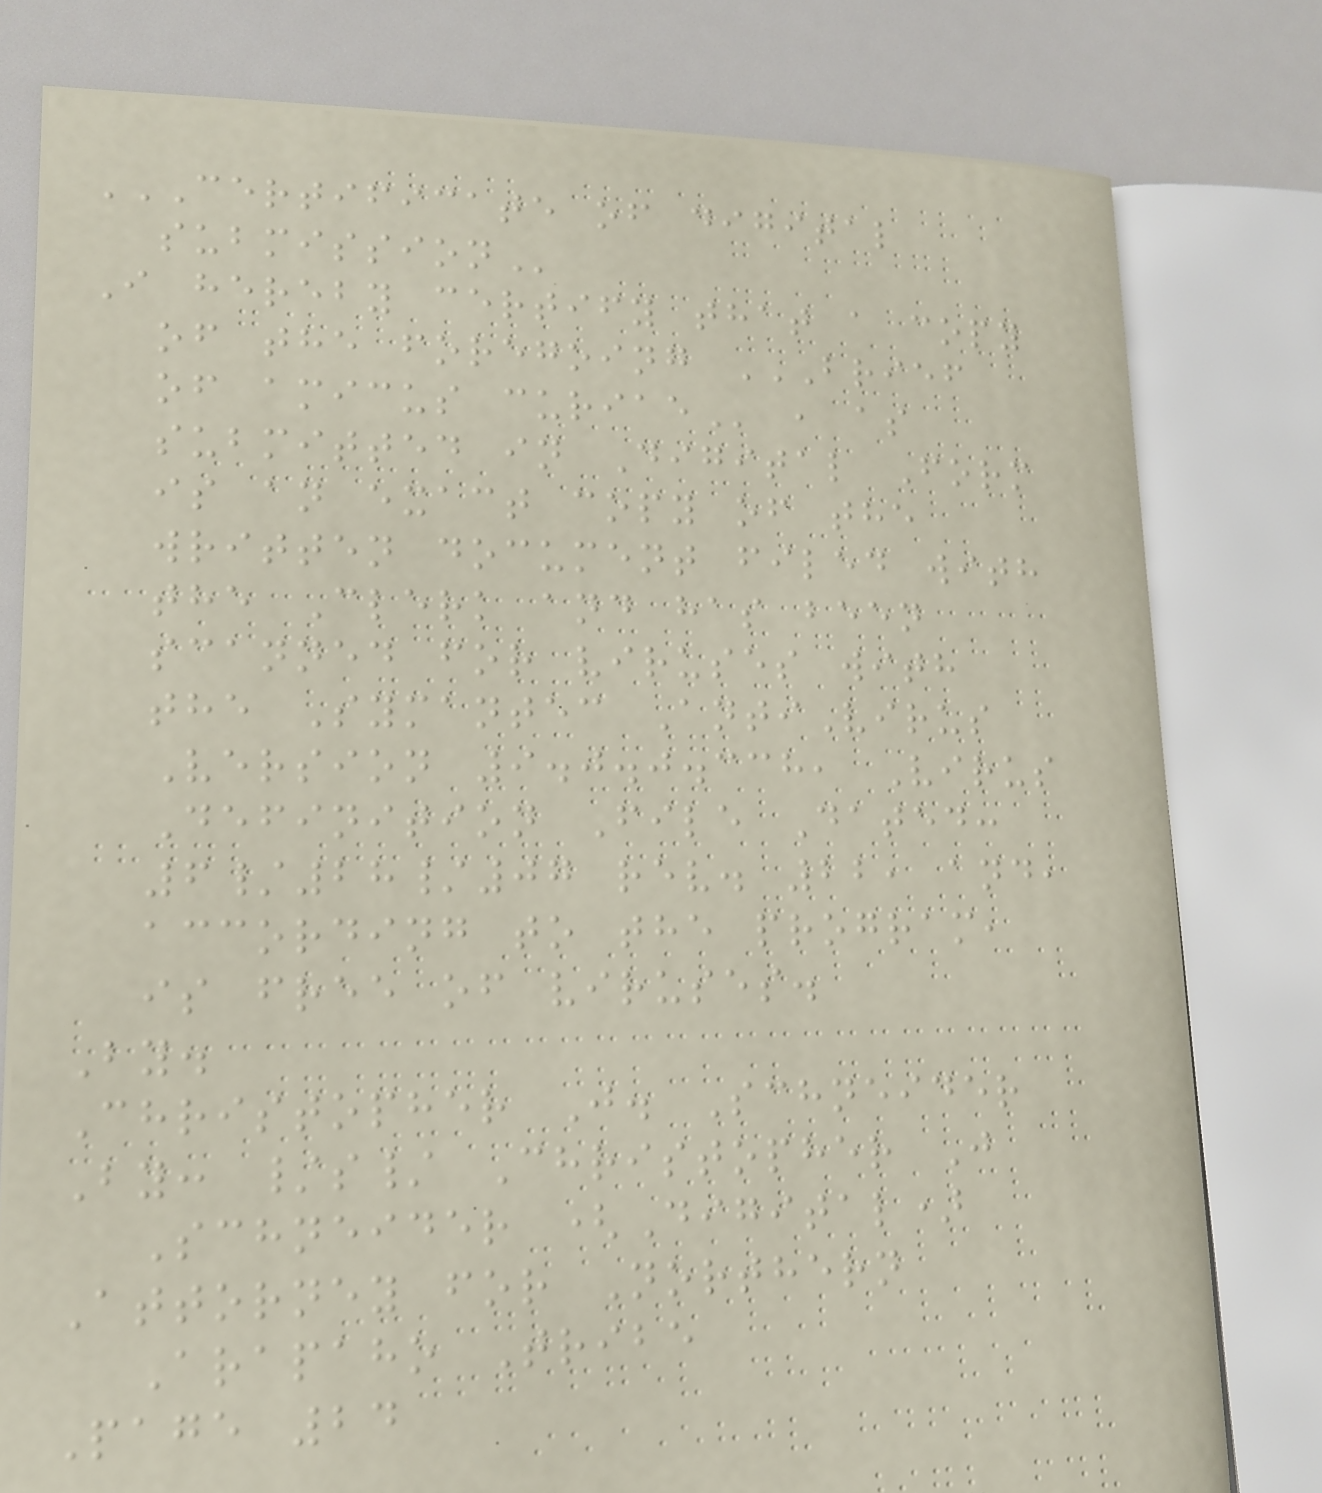CERTIFICATE OF DIGITAL
SUBMISSION
I hereby certify that a copy
of the foregoing BRIEF
OF AMICUS CURIAE , as
submitted in Digital Form
is an exact copy of the
written document filed with
the Clerk and has been
scanned for viruses with
the Symantec AntiVirus
Version 9.0.0.338, Virus
Definition File Dated:
6/28/07 rev. 22, and,
according to the program,
is free of viruses.
By.
Christopher J. Schneider
By: /s/ Christopher J
Schneider (Digital)
Attorney for Northern
Arapaho Tribe
Page 24
